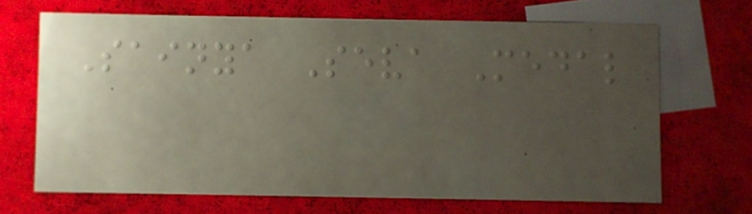Sainya Seva Medal
